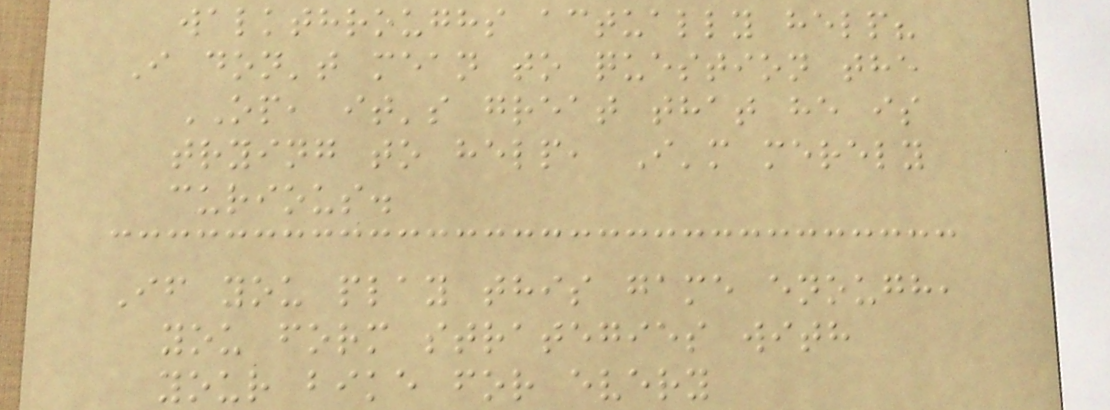walkthroughs actually help?
I don't mean to question the
OP, it's great that he is
trying to help, I'm merely
curious.
If you play this game enough,
you form strategies with
your bike for every
